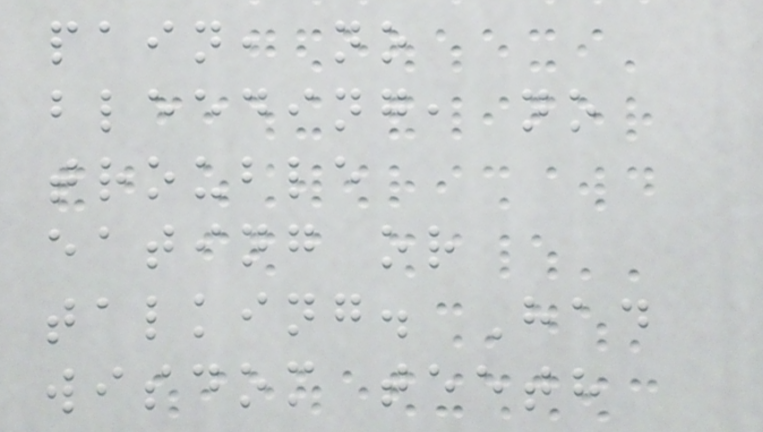pain, no
bleeding, no
trouble
eating or
talking. Had
wisdom teeth
